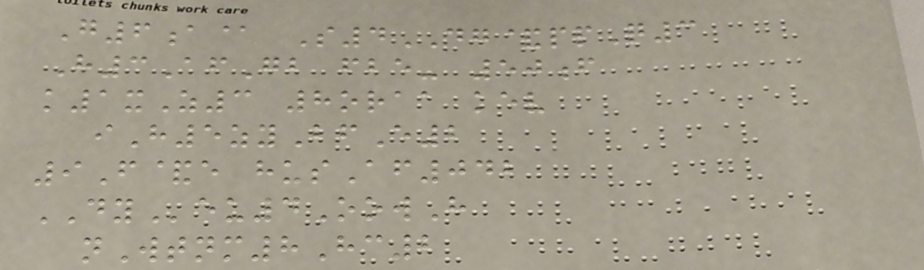G6a@ S4DG&ppQ3
H3AfGb fbe- 50f
k1xZ3 8oraa kev
iH5zyBfE2
9F&e husAf042
DYeu4OowH
nWtnm8Hc2
